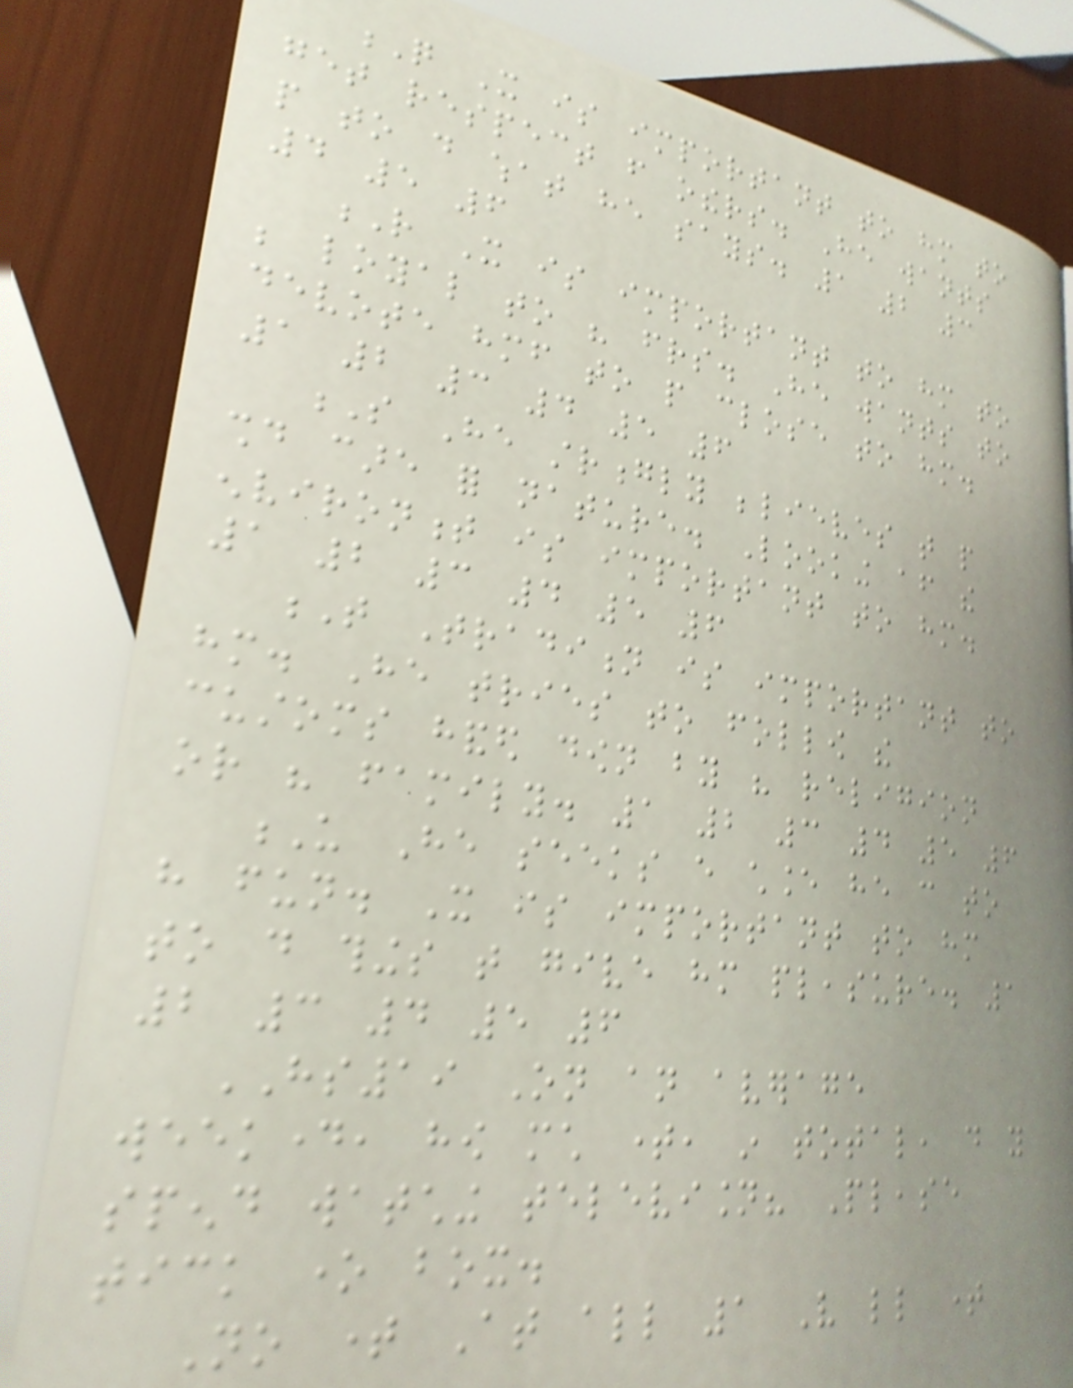Q It is important to him to
get respect from others. He wants
people to do what he says. 1 2 3
4 5 6
R It is important to him to
be loyal to his friends. He wants to
devote himself to people close to him.
1 2 3 4 5 6
S He strongly believes that people
should care for nature. Looking after the
environment is important to him.
1 2 3 4 5 6
T Tradition is important to
him. He tries to follow the
customs handed down by his religion
or his family. 1 2 3 4 5 6
U He seeks every chance he can to
have fun. It is important to him
to do things that give him pleasure. 1
2 3 4 5 6
HS19 On an average
weekday, how much time, in total, do you
spend watching television? Please
tick one box.
No time At all 1 Very little time
